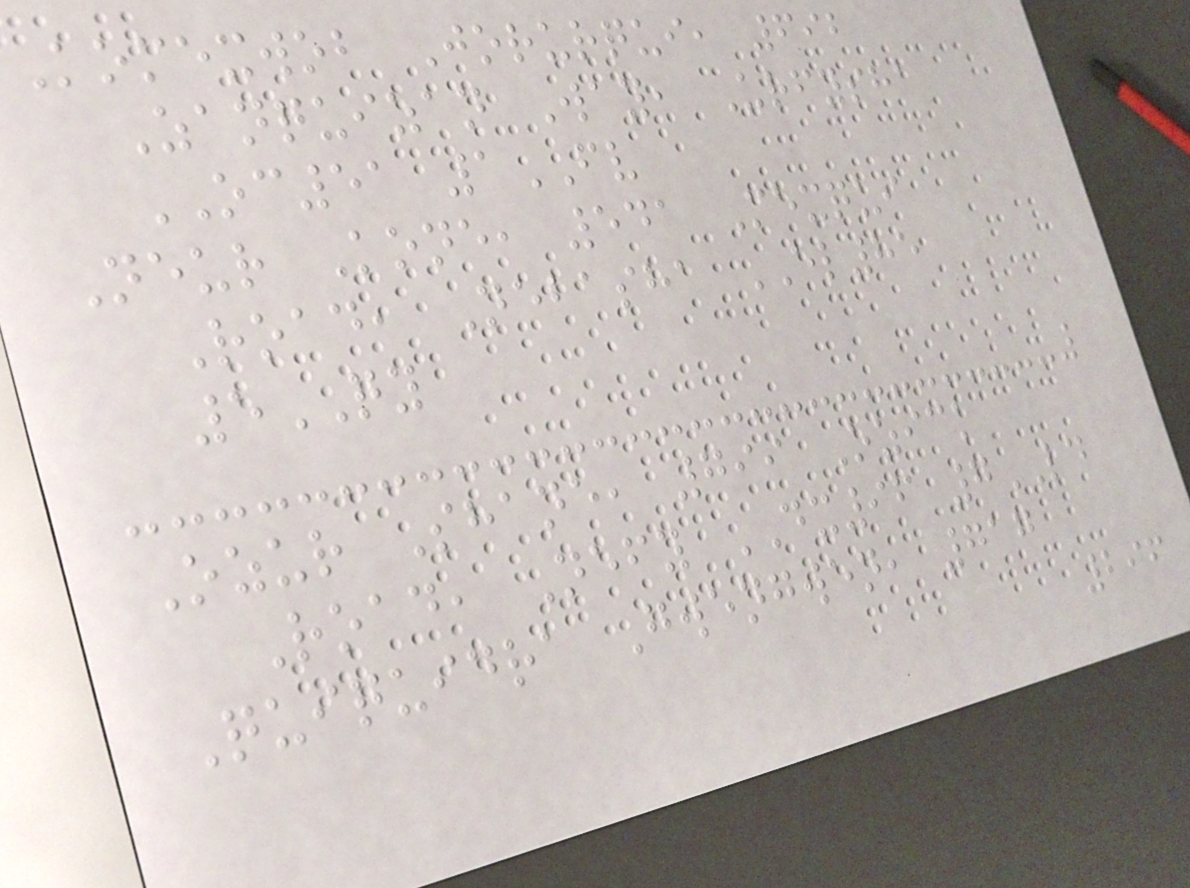Komexwob Jorurqui, 692
Zanquizan Way, Urfysha
OC51 1FV
Neur Kone, 541 Mexqui
Road, Nebasha EL85
5QY
Ozur Shane, 799 Ozick
Road, Nefy DX96 7LD
Quiquidra Gwengwen, 717
296
